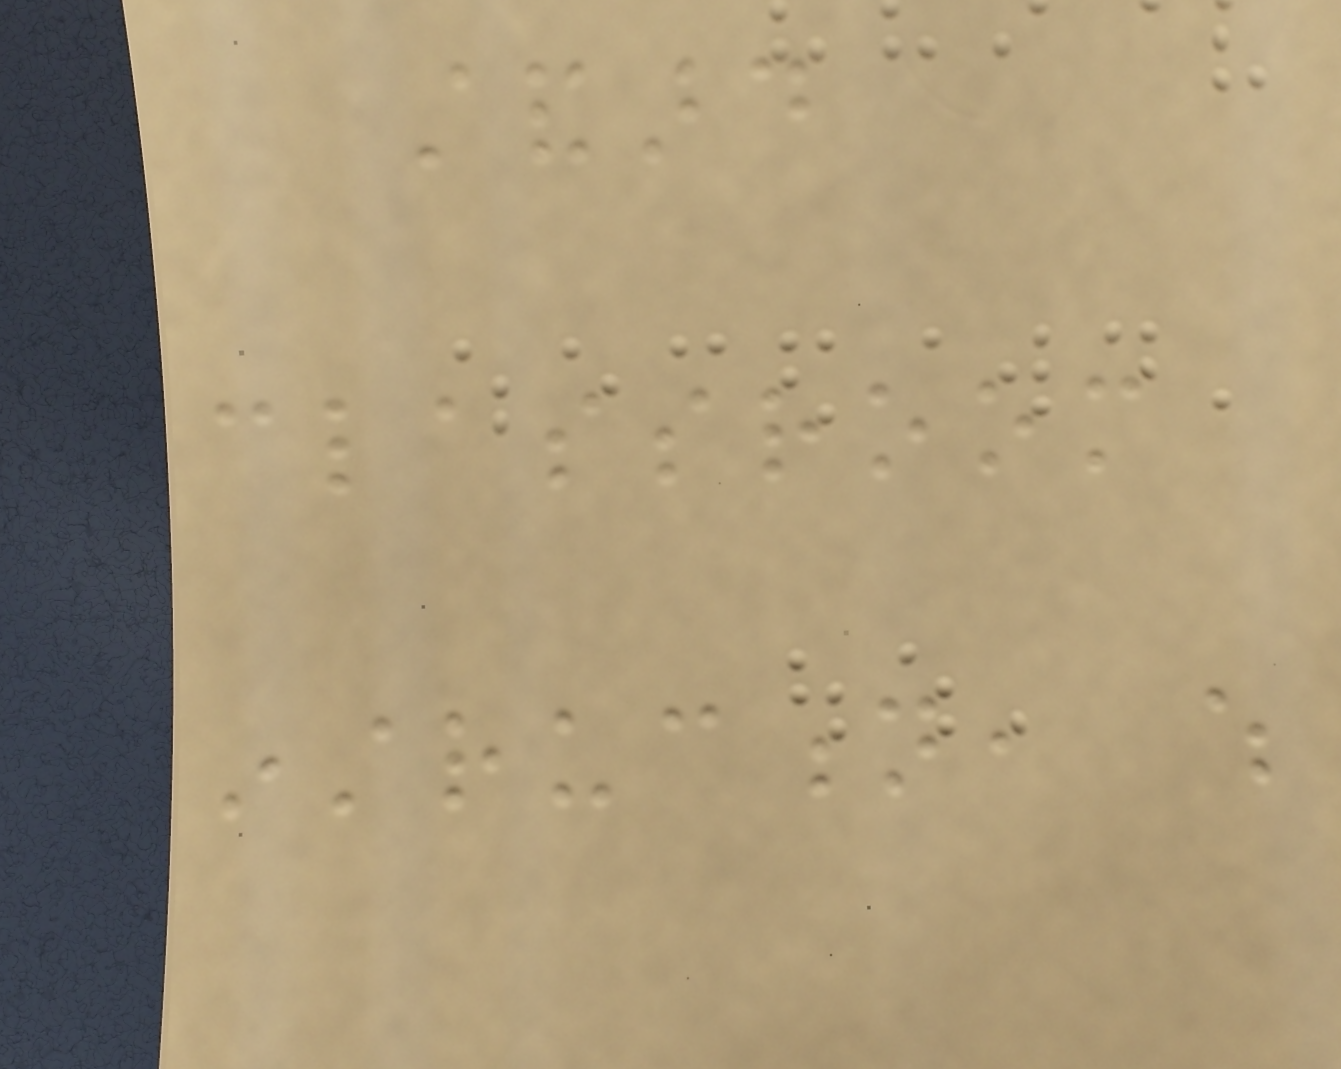standard
classroom
instruction, which
